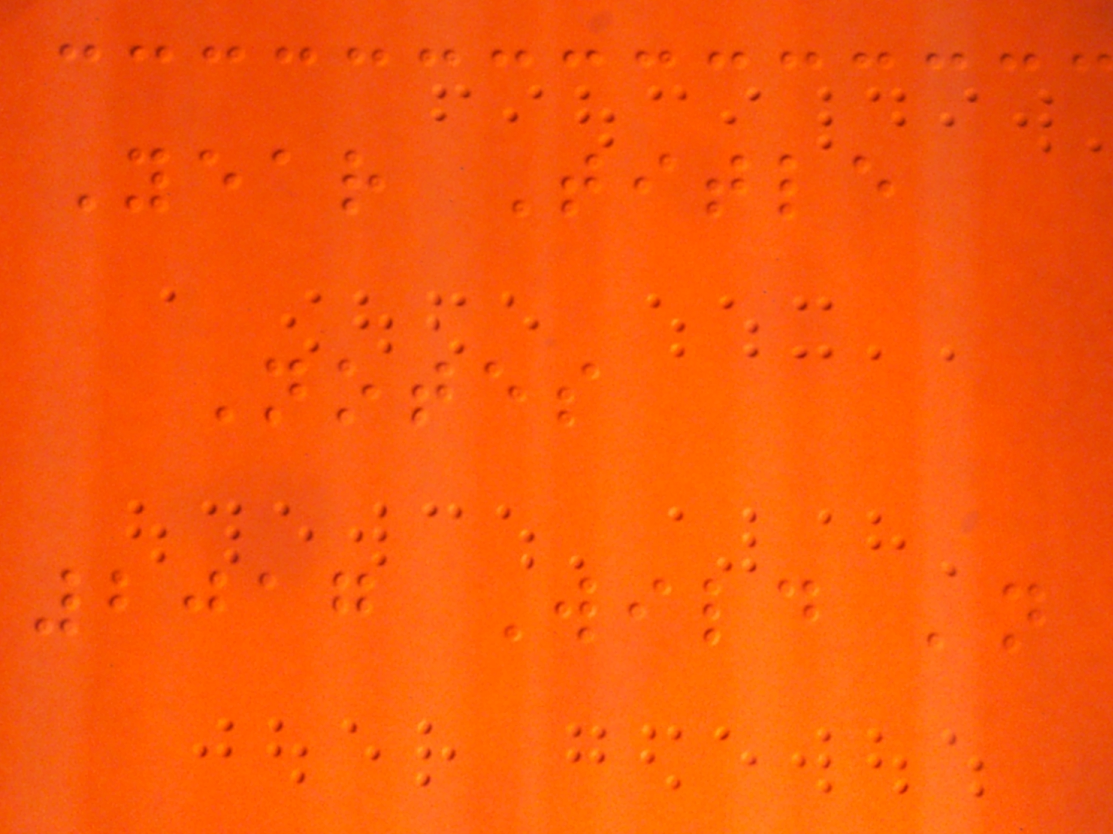Year Title
Notes
2017 Wild 'n
